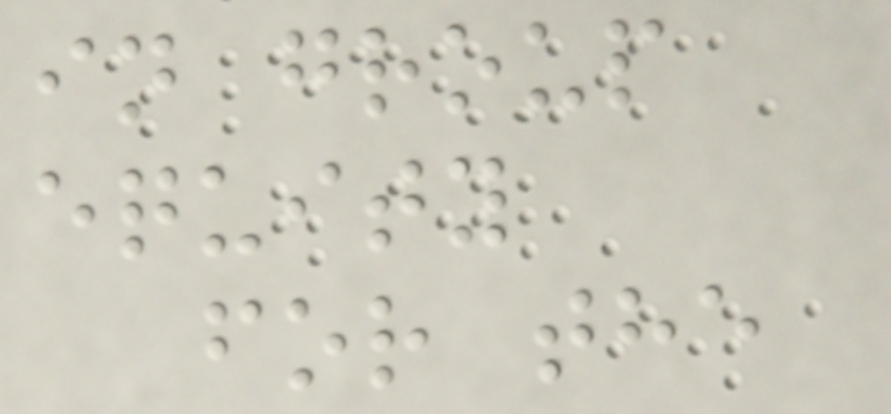in group
equity
for the
